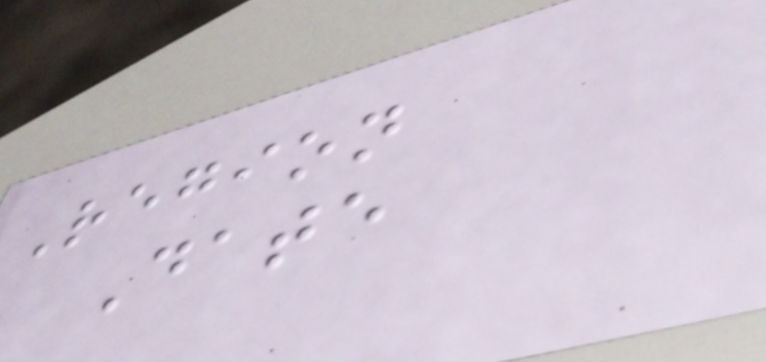Region
Date
